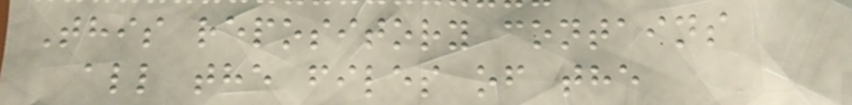This repository contains
all the files of the
